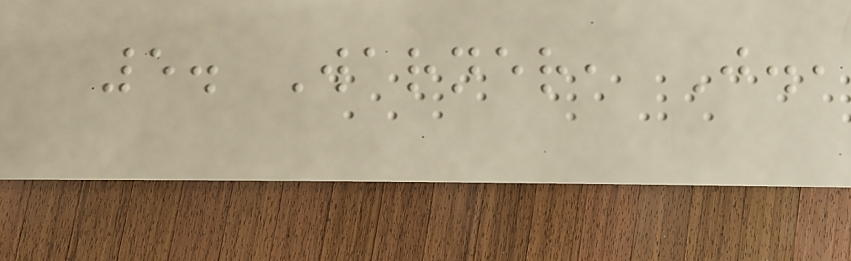5. Warner, J.,
